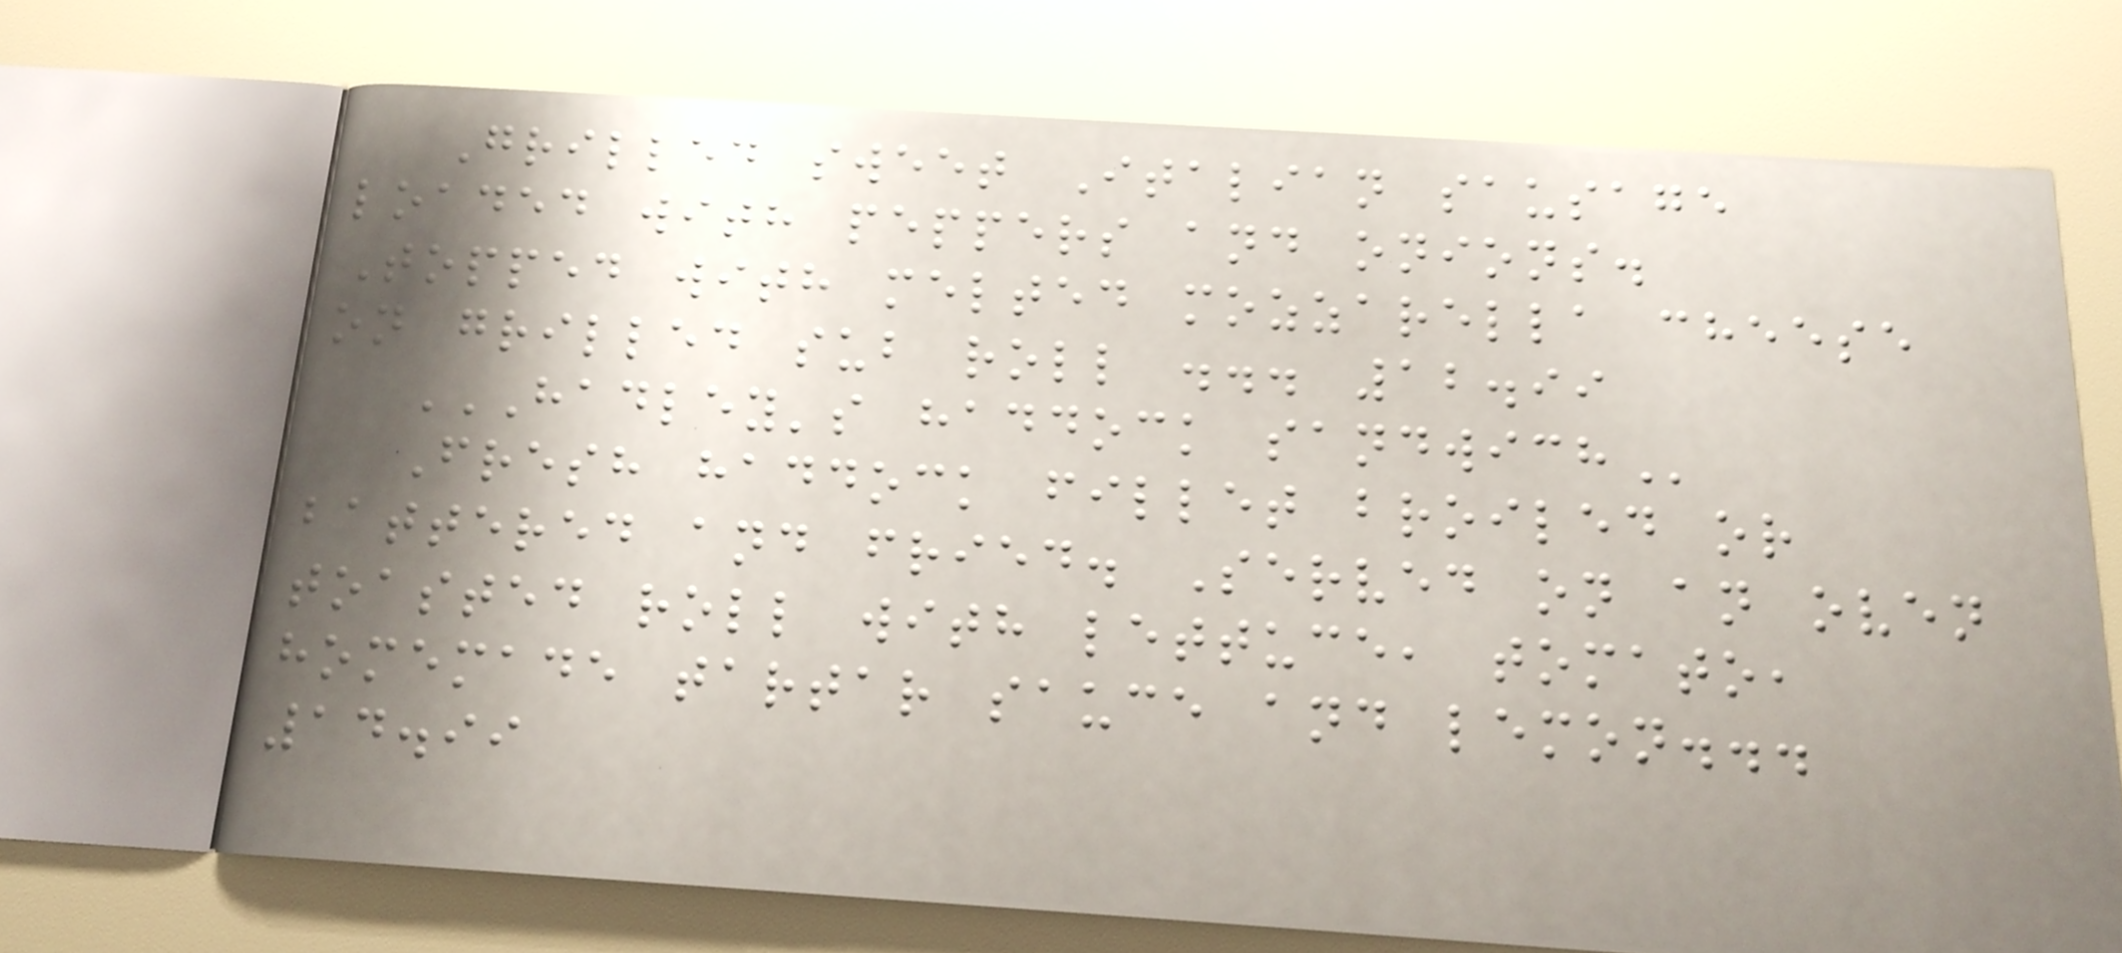Grilled sweet Italian sausage
loaded with peppers and onions.
Topped with melted mozzarella cheese
on grilled sub roll ... 12.99
HADLEY'S HADDOCK SANDWICH
Fresh haddock fillet broiled or
battered and fried. Served on an oven
toasted roll with lettuce, tomato,
homemade tartar sauce and lemon...
14.99
